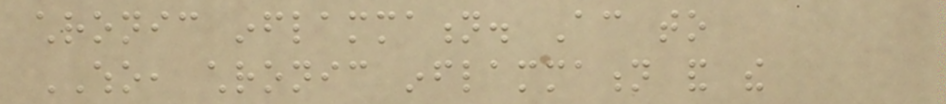chronic inflammation. According to
WHO, chronic inflammation and the
